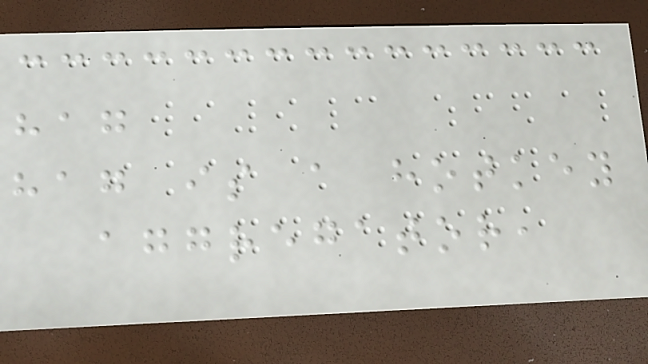hag
hag is a hotkey
aggregator,
